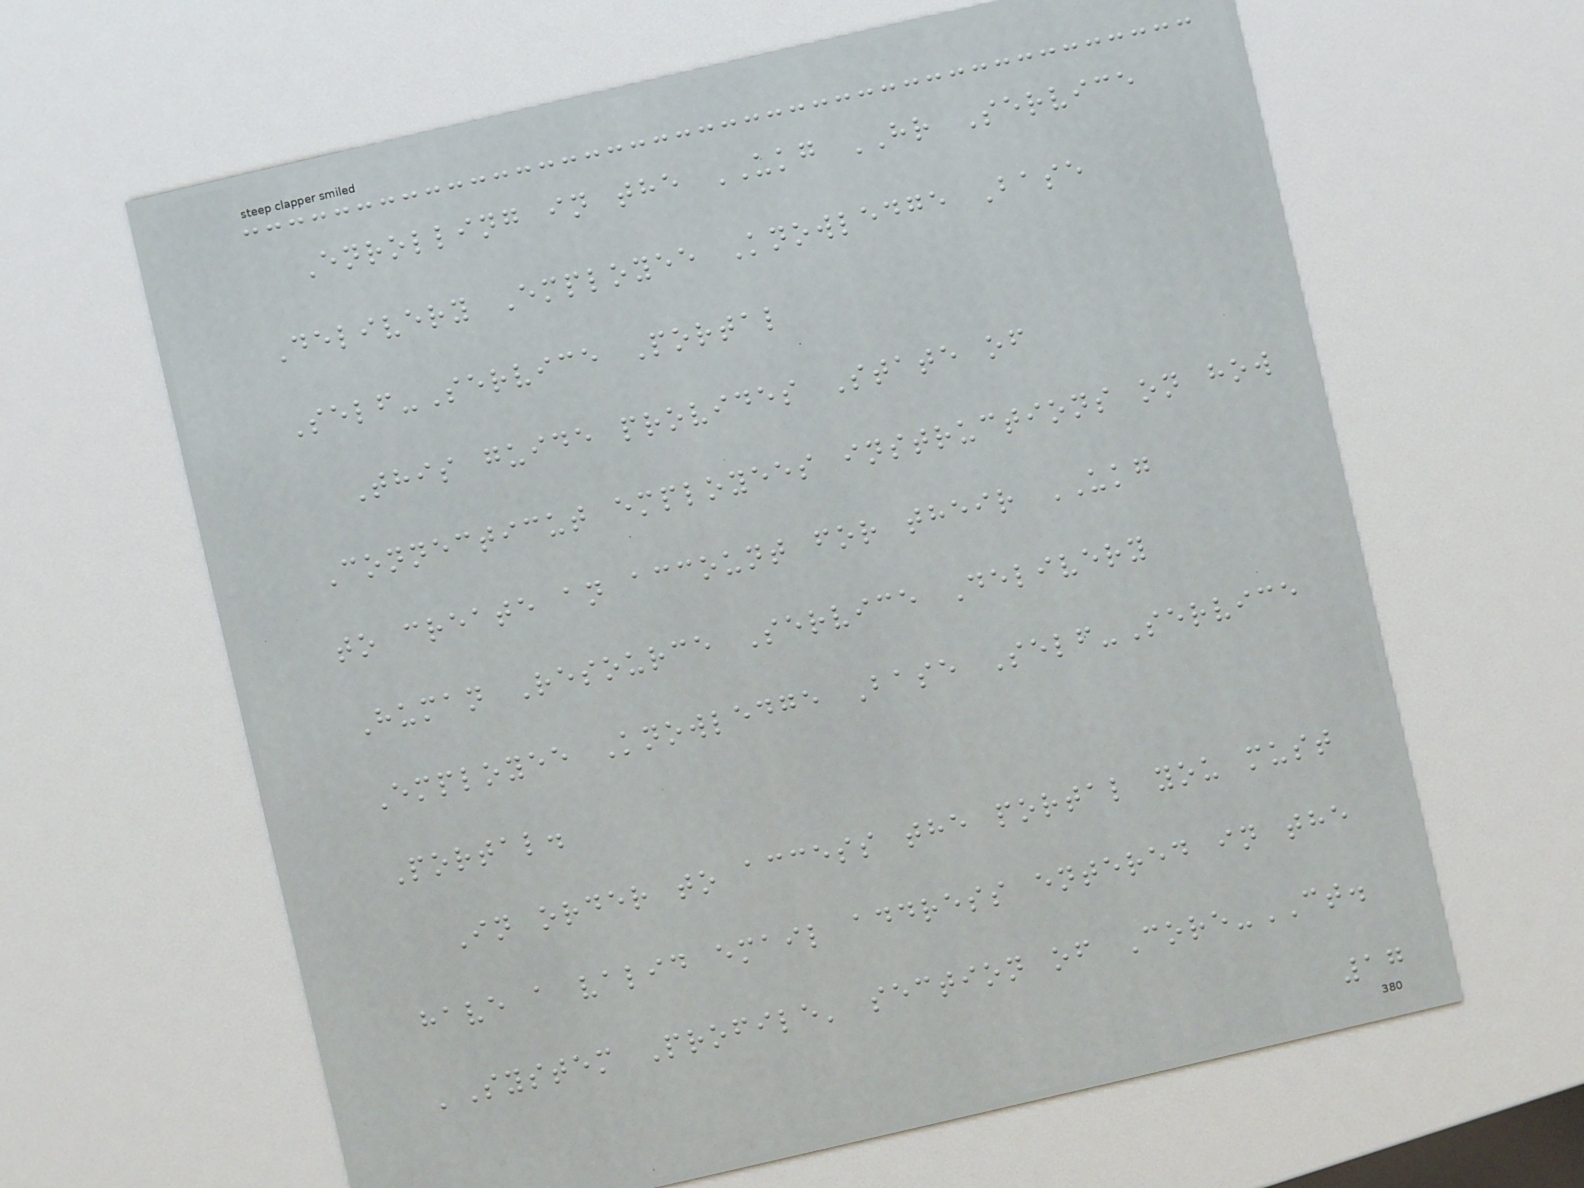Enrolling in the UKG HR Service
Delivery Employee Knowledge Base
Self-Service Portal
This guide provides State of
Connecticut employees instructions on how
to create an account for their UKG
Human Resource Service Delivery
Employee Knowledge Base Self-Service
Portal.
In order to access the portal you must
have a valid email address entered in the
'System Profile' section of Core-CT.
17
